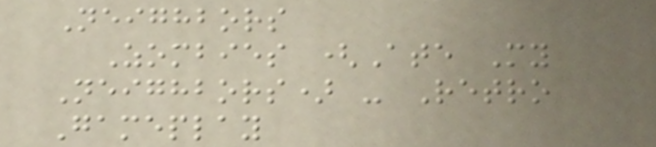Neighbors
Zombies (Ate My
Neighbors) - Retro
Gameplay
